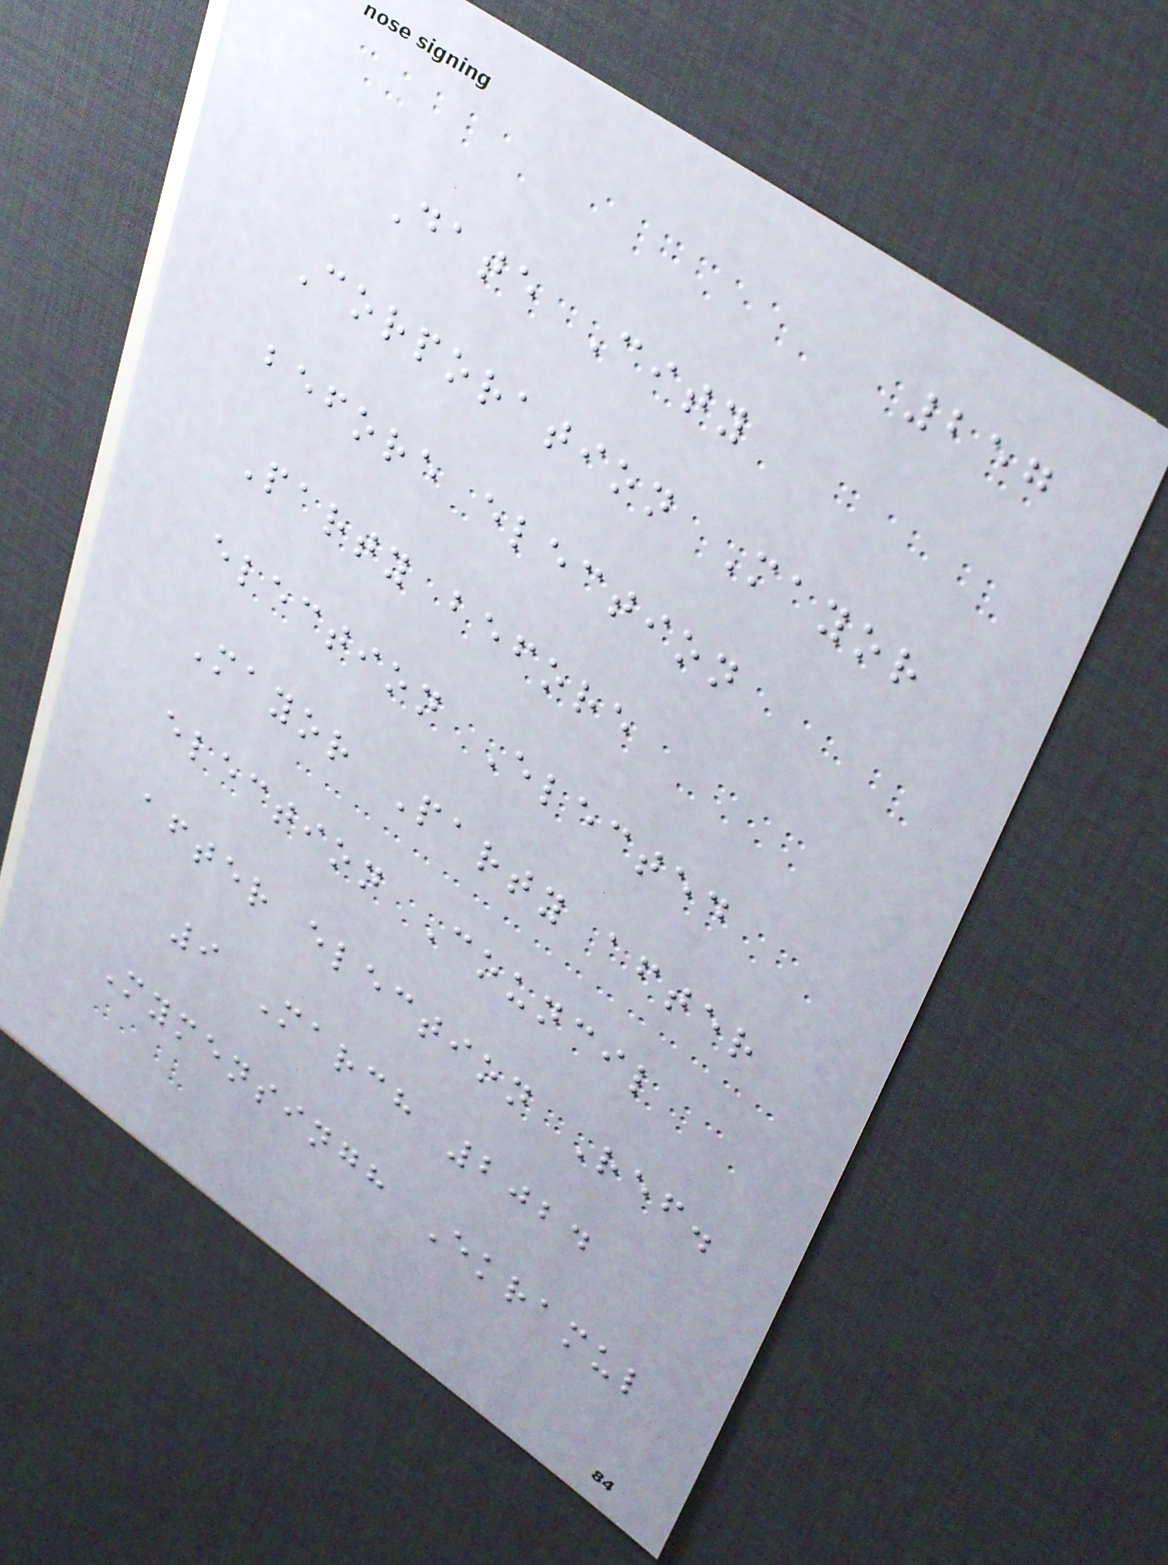257
Date City
Corporation Mayor
before election
Party before
election Elected
Mayor Party after
election Council
after election Ref.
9 March 2024
Mymensingh Ekramul
